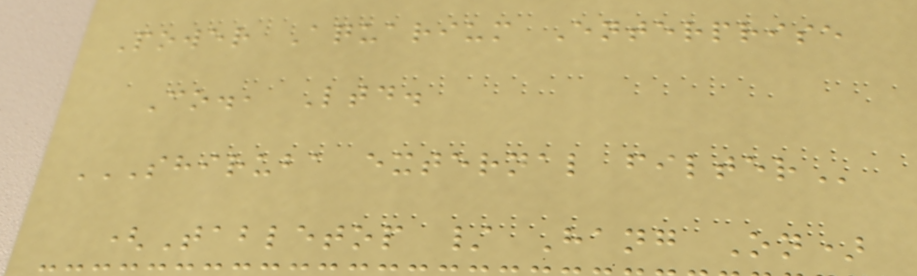Power Aquarium Enterprise
Co., Ltd.
SHIRUBA EXTERNAL FILTER
(Tabletop / Hang On)
